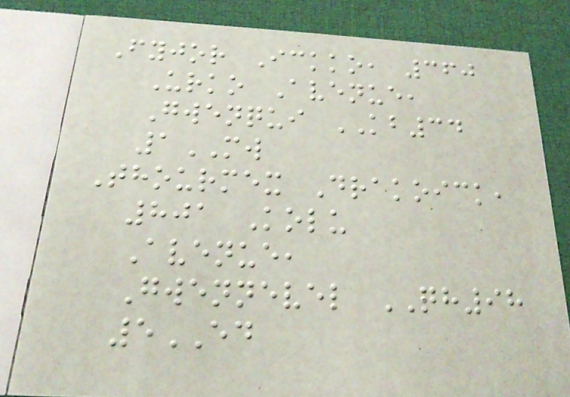Fyjor Ickko, 360
Urko Avenue,
Gwenqui KB34
1MW
Thourmex Drakoick,
801 Kolu
Avenue,
Gwennevel QH98
5ED
